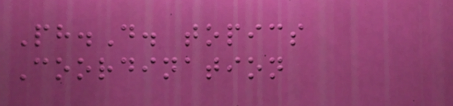Ph.D. topics
Coordination
